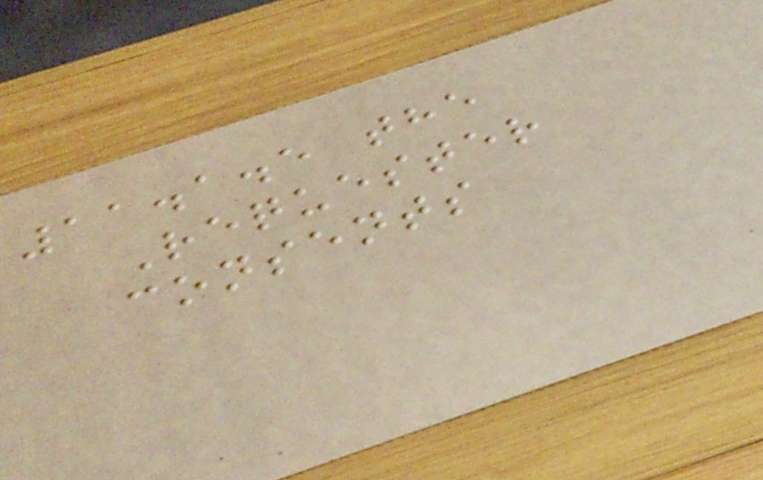11.1.5 the
Requester
consents
